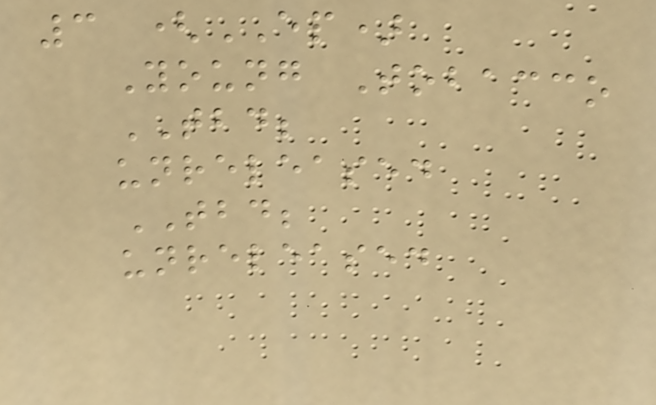3 (EP)
Young Tobacco
TBD;
unreleased
TBD;
unreleased
